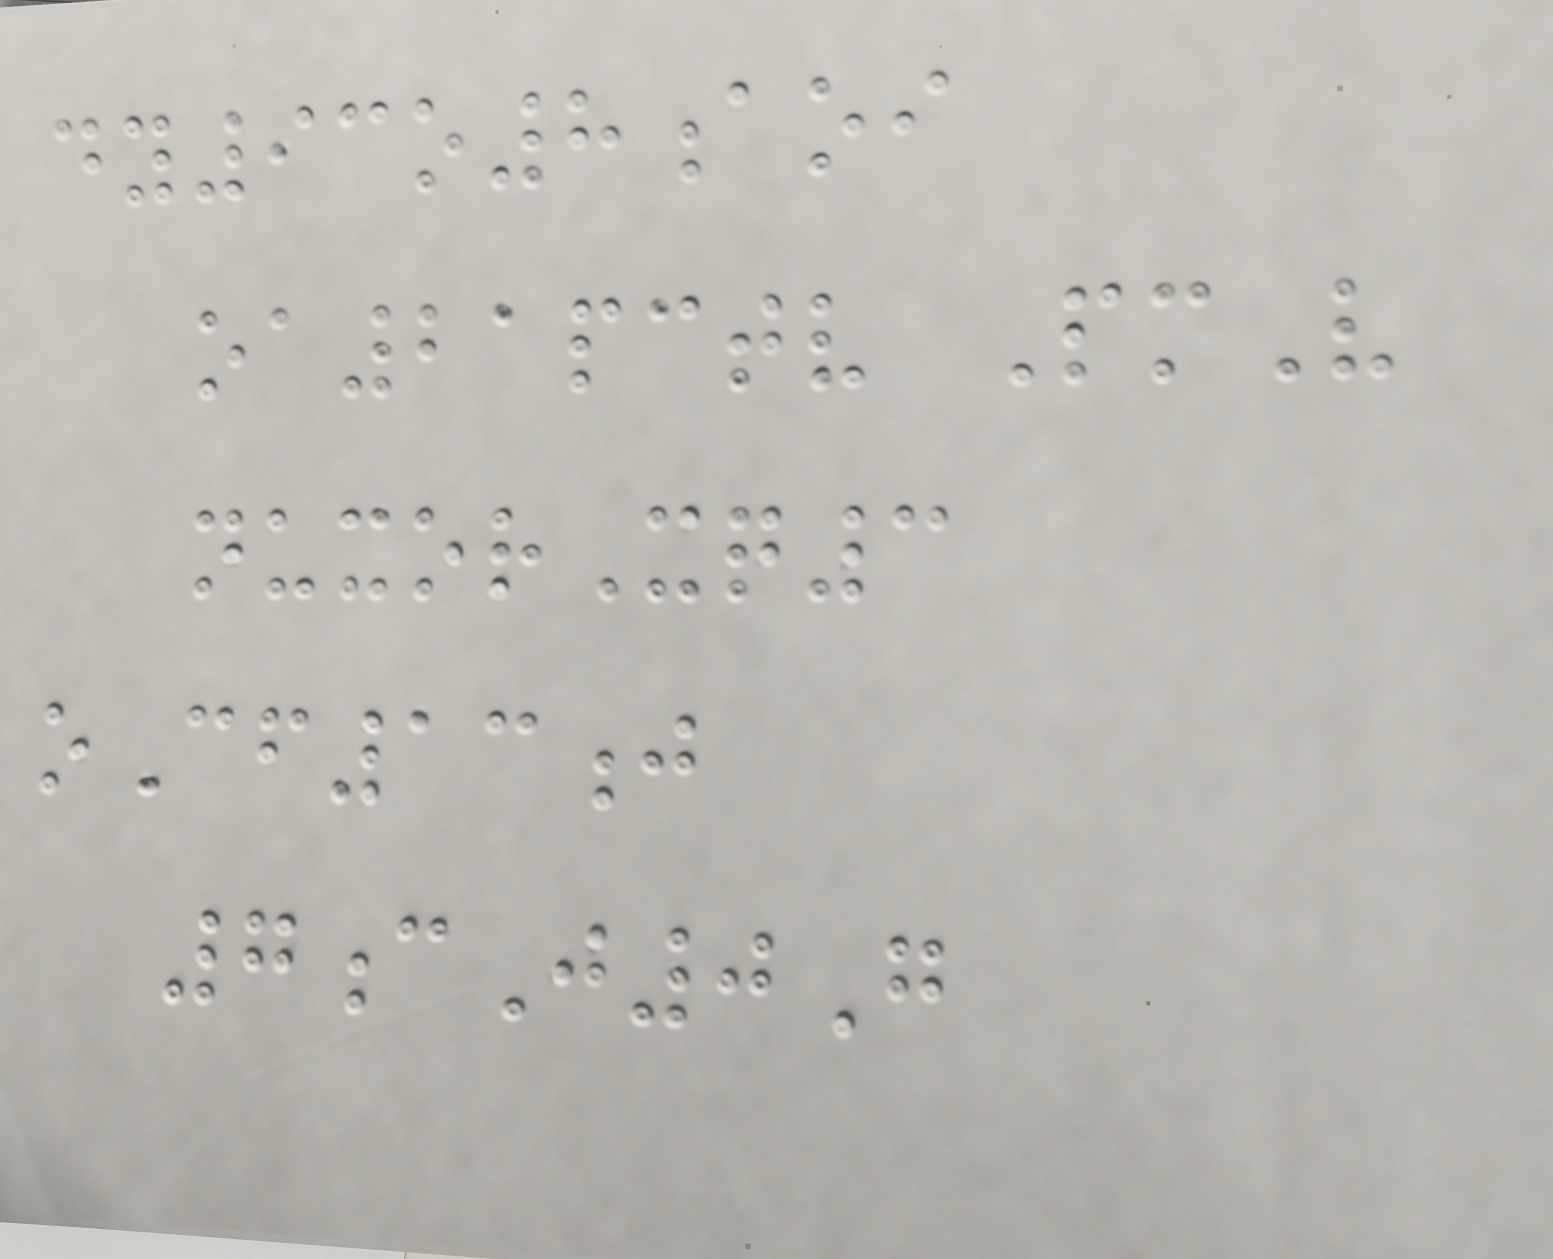dy93o8aoi
oa21pctv PmV
nuxorXq3
oCf13j
7cJ0G
